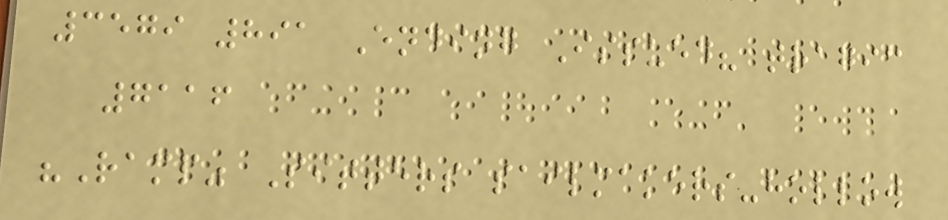3579 891 Ending Issued? tragic
7116
"Ramp" Sitters sailmakers-hollow
